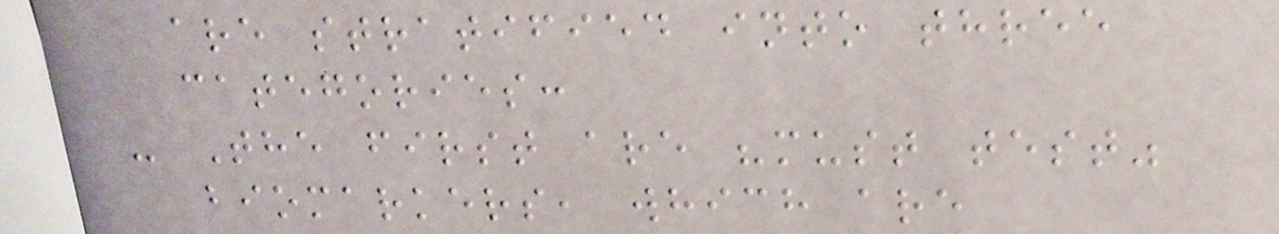are stratified into three
categories:
- The first are "must test"
biomarkers, which are
